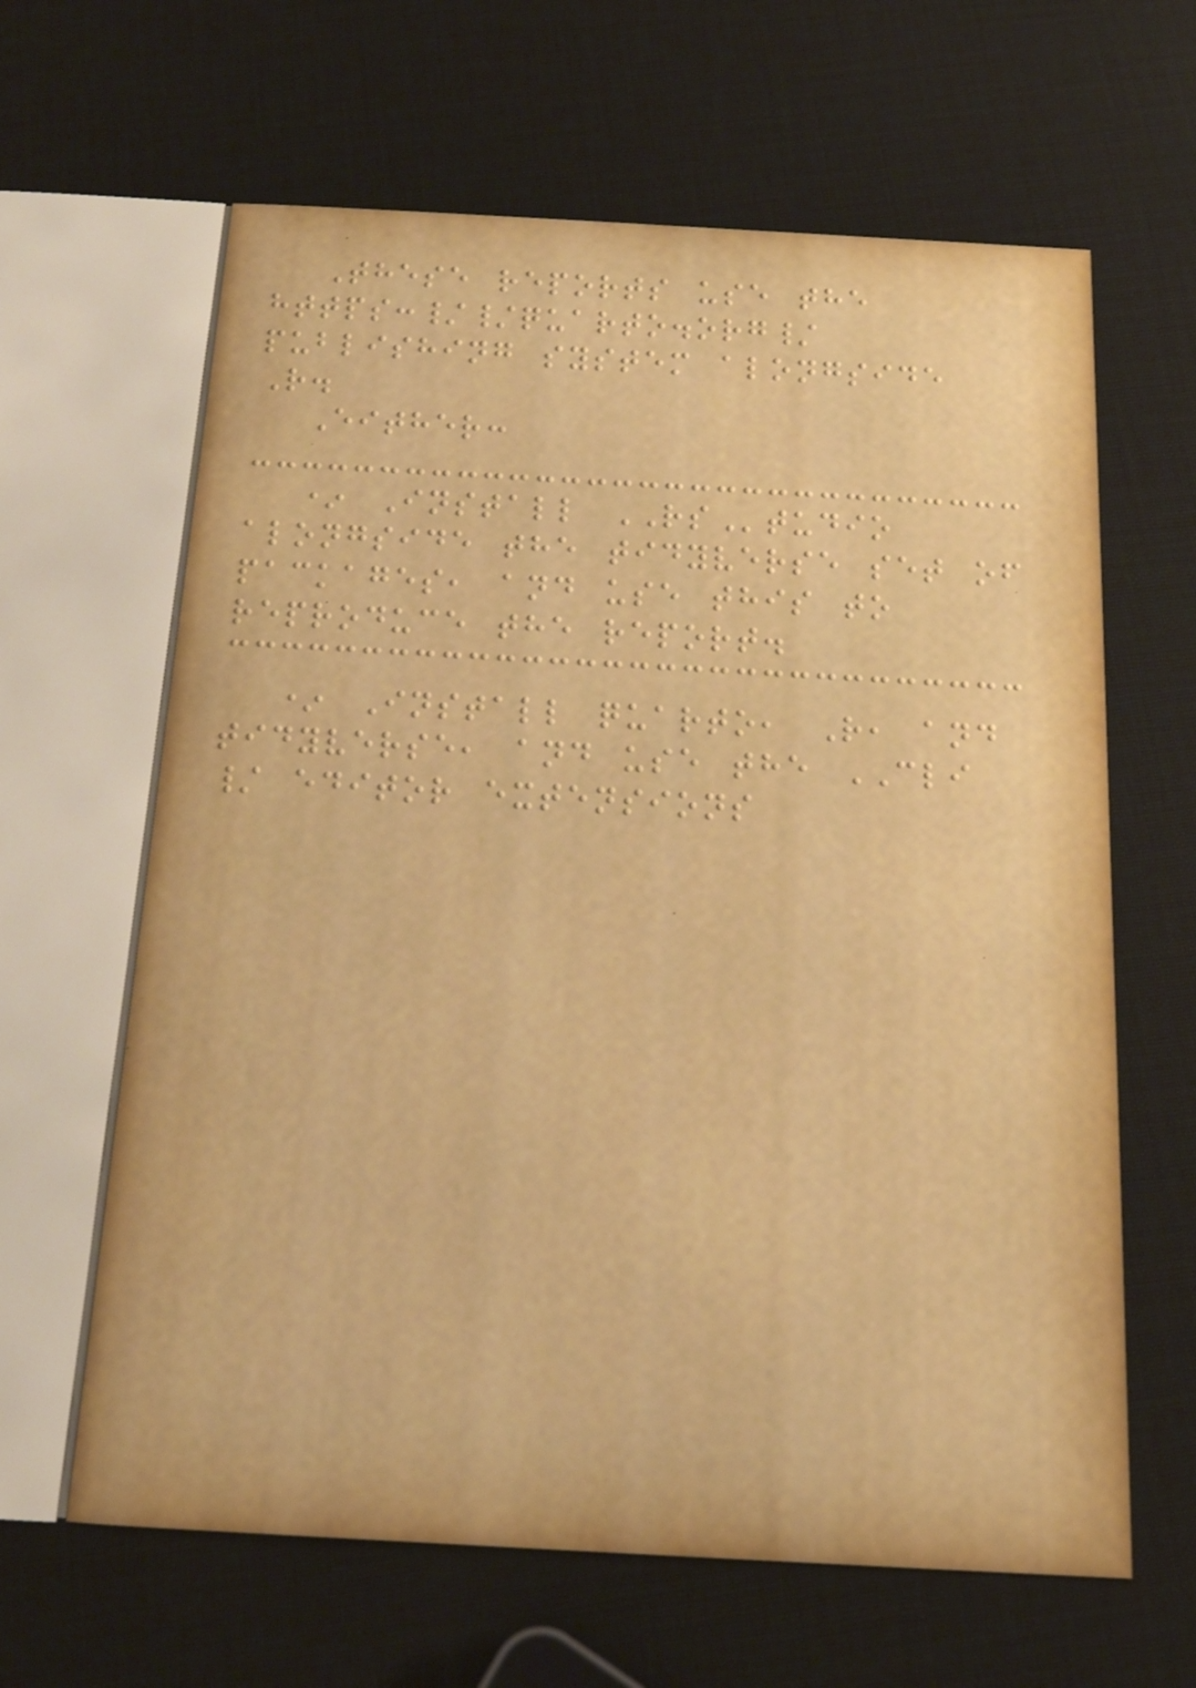These reports use the
https://quarto.org/
publishing system alongside
R.
Either:
* Install RStudio
alongside the tidyverse set of
packages, and use this to
reproduce the report.
* Install quarto, R, and
tidyverse, and use the CLI
/ editor extensions
